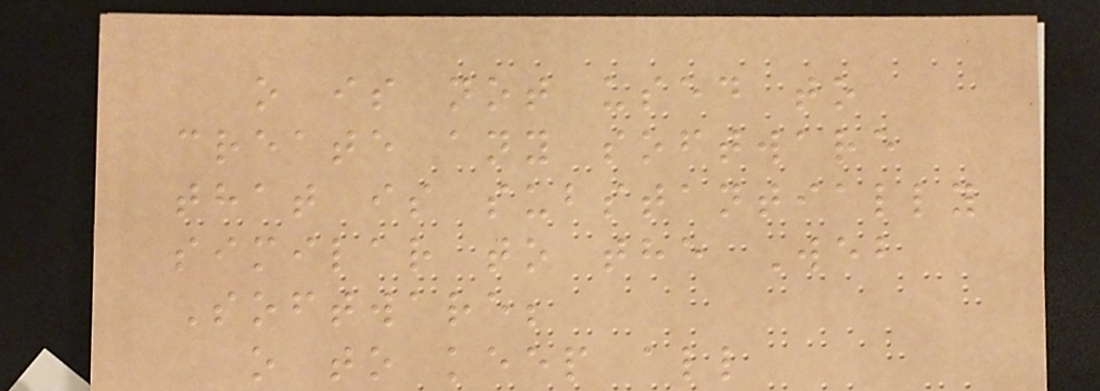o is not used to
create any software
that is substantially
similar to the Web
Software;
o to keep all
